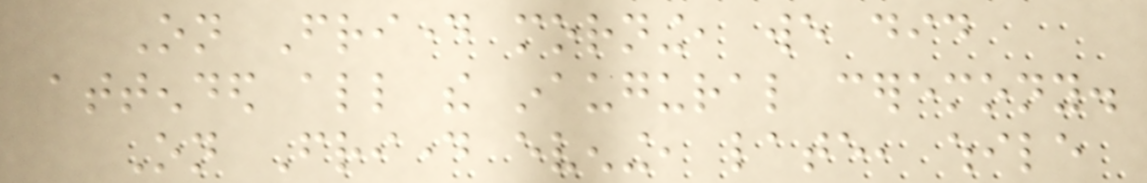On Friday morning, we did
attended all the inaugural ceremony.
On Friday evening, late, while
